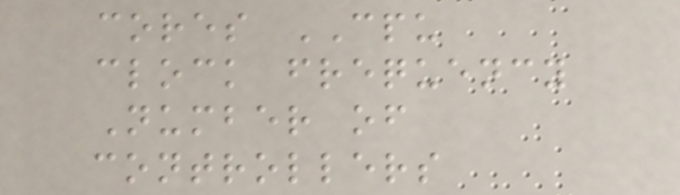cores CPU
clock frequency
Number of
controllers
